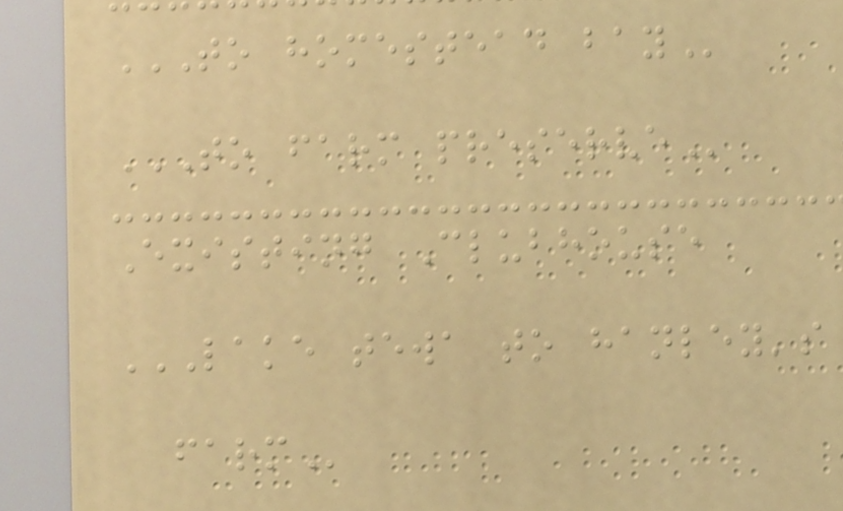TO HOMESTEAD BAY
TO FARM PRESERVE
Existing Clubhouse
LAKE TEWA TO HANLEY'S
FARM
